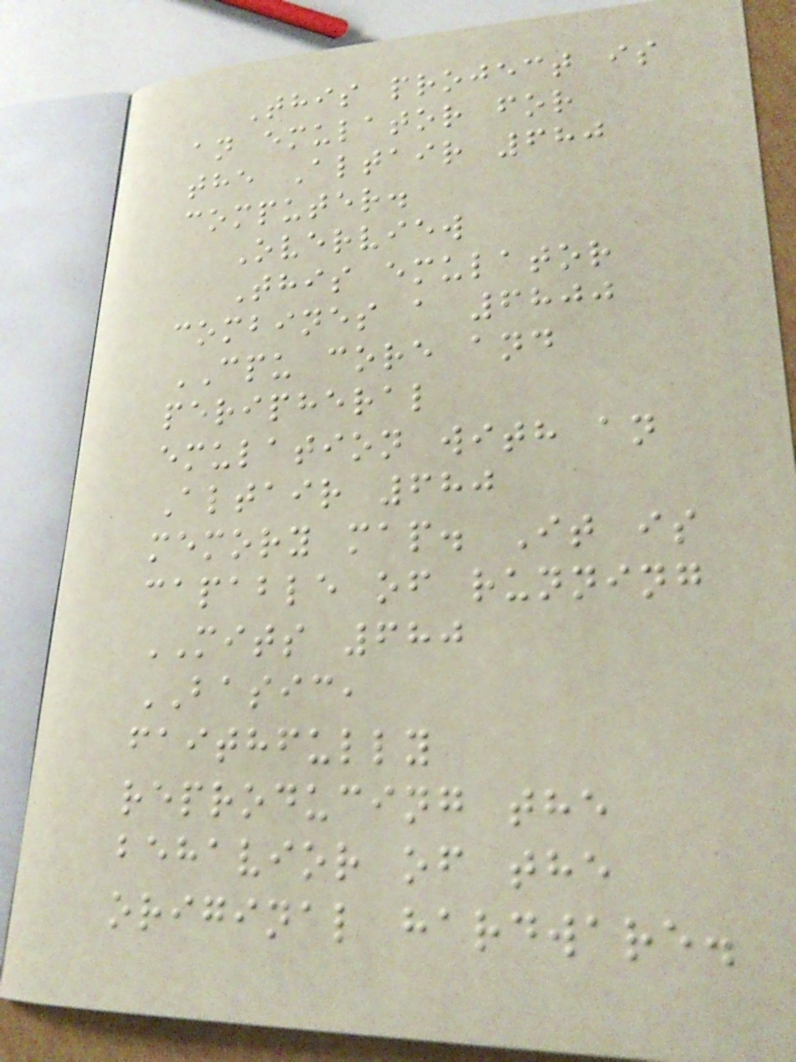This project is
an emulator for
the Altair 680
computer.
Overview
This emulator
combines a 6800
CPU core and
peripheral
emulation with an
Altair 680
memory map. It is
capable of running
MITS 680
BASIC,
faithfully
reproducing the
behavior of the
original hardware.
